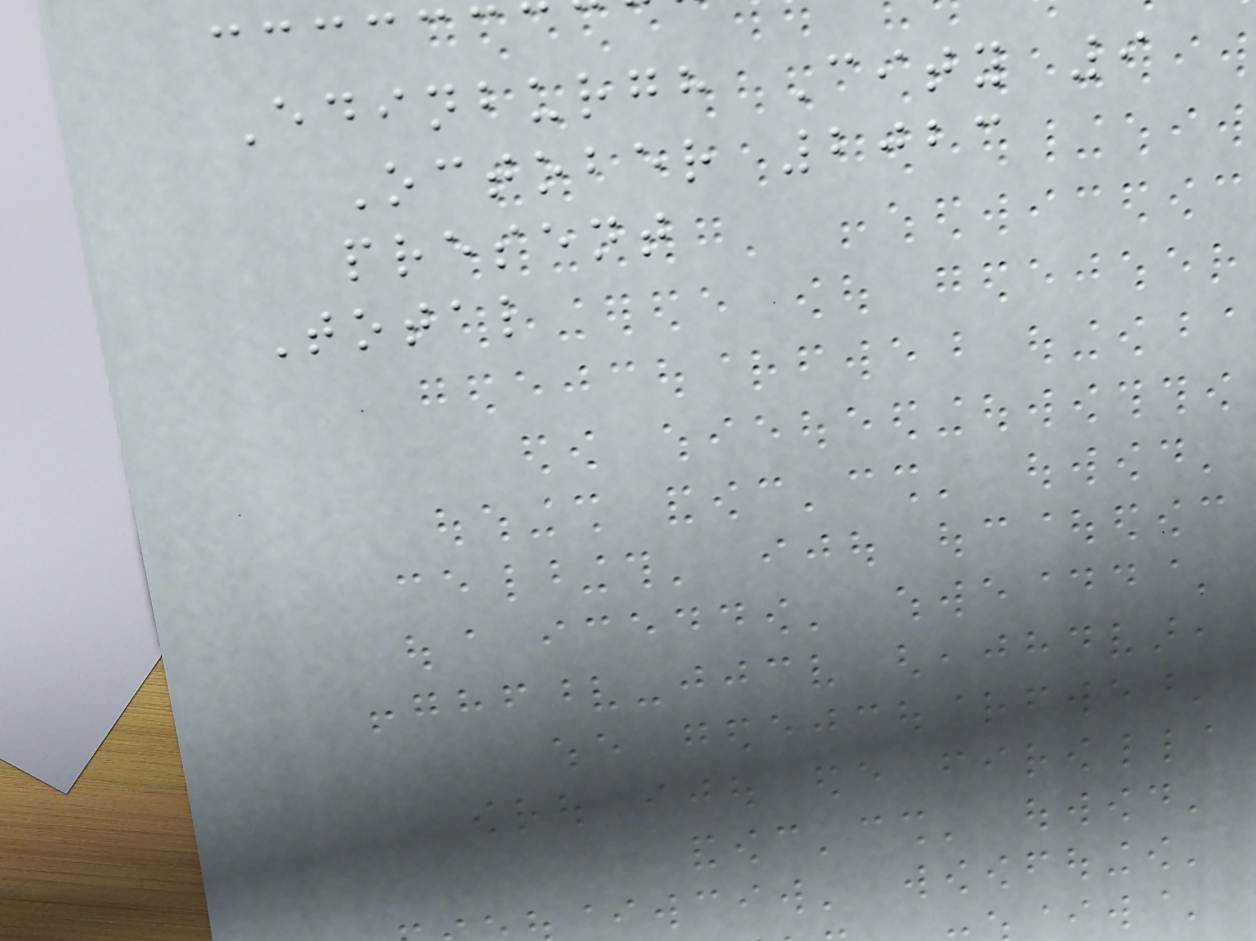Edinburgh City 9
October 2023
present
Total
